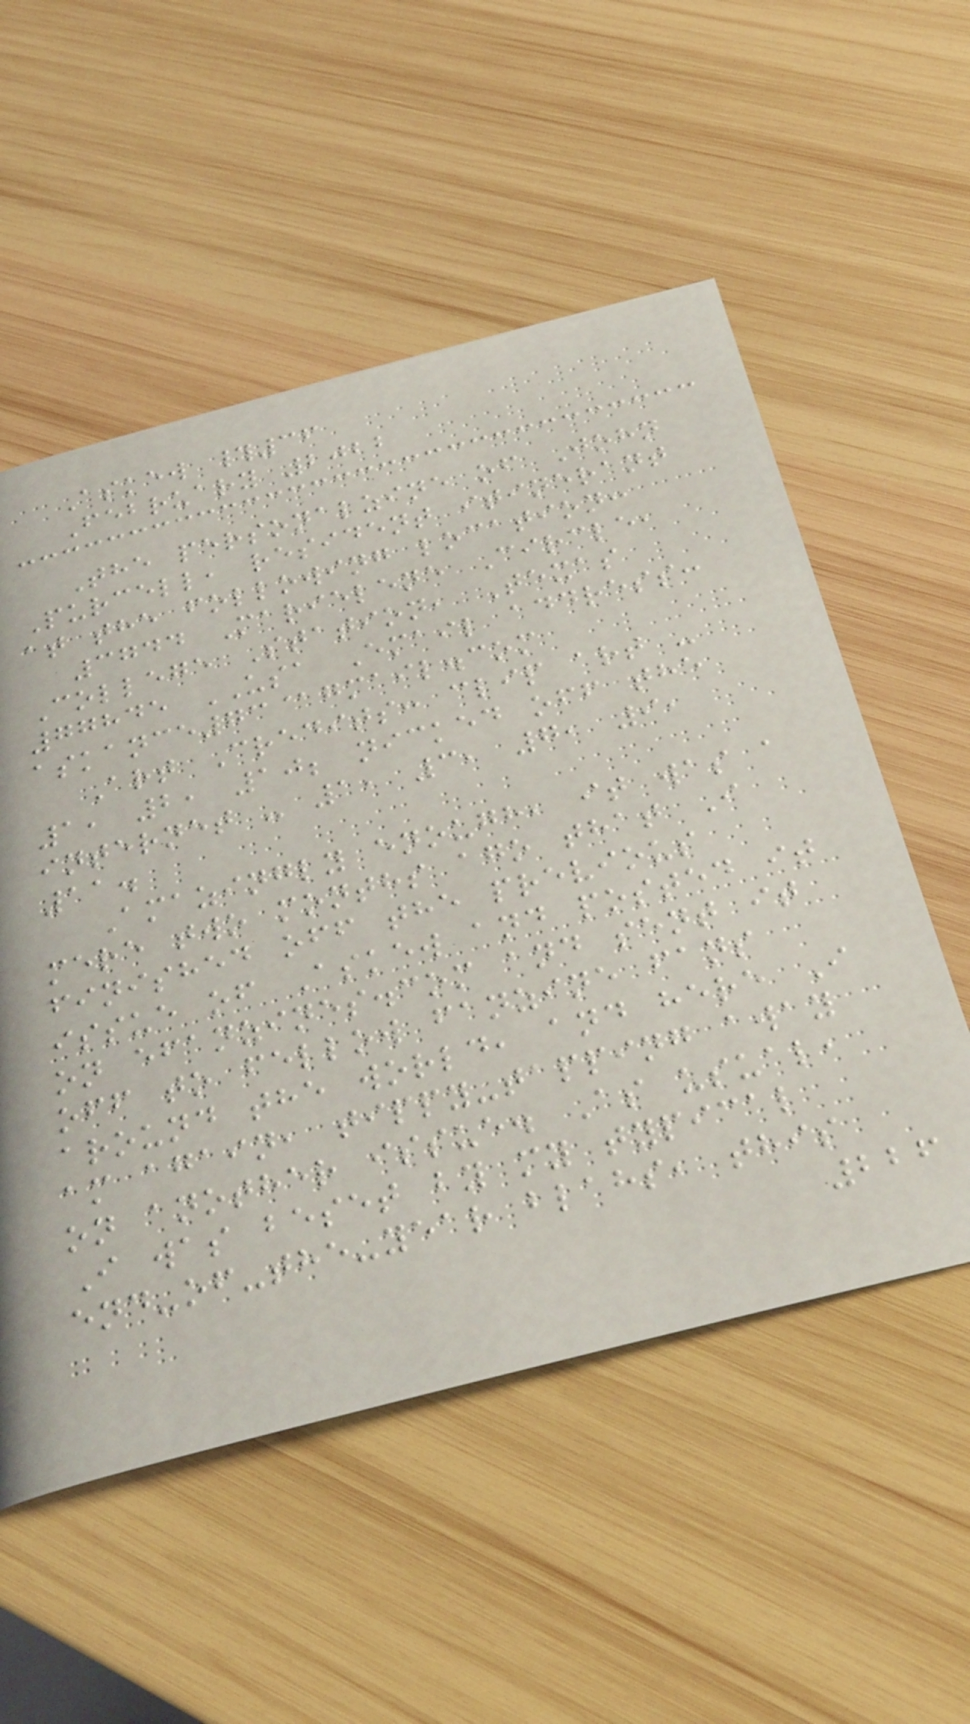Askew #36
February 2022
The personalzine of John
Purcell, resident itinerant
at the following location:
3744 Marielene Circle,
College Station, Texas
77845 USA Email address:
askance73@gmail.com
Art Credits: clip art -
1, 2, 10; nicked off the
internet - 1, 3, 7, 9,
11.
Amazingly enough, it was a
mere two months ago that I
finished off the previous
issue of Askew and posted it
on efanzines.com and sent it
off to fellow fanzine fans
around the world, and here I
am again, tippy-tapping away
on another issue. As usual,
I was beset by my typical
end-of-the-year blahs, this
226
